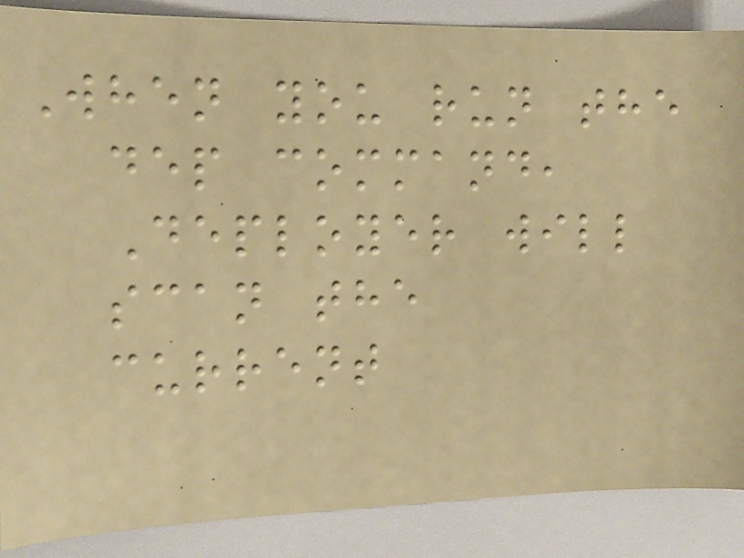When you run the
dep command,
Deployer will
scan the
current
